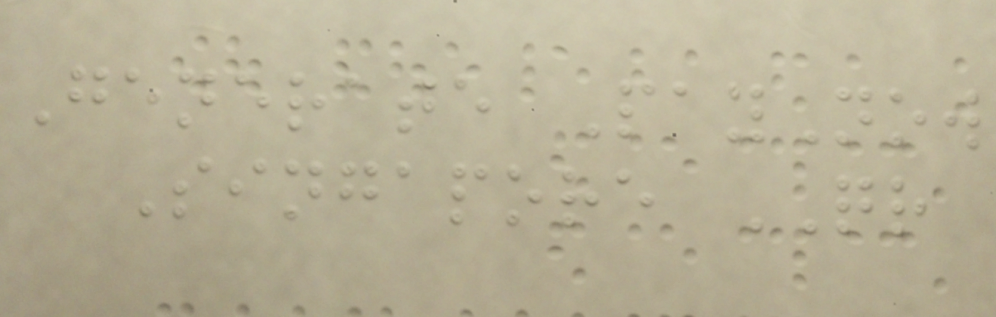Generate PayNow
Singapore QR
